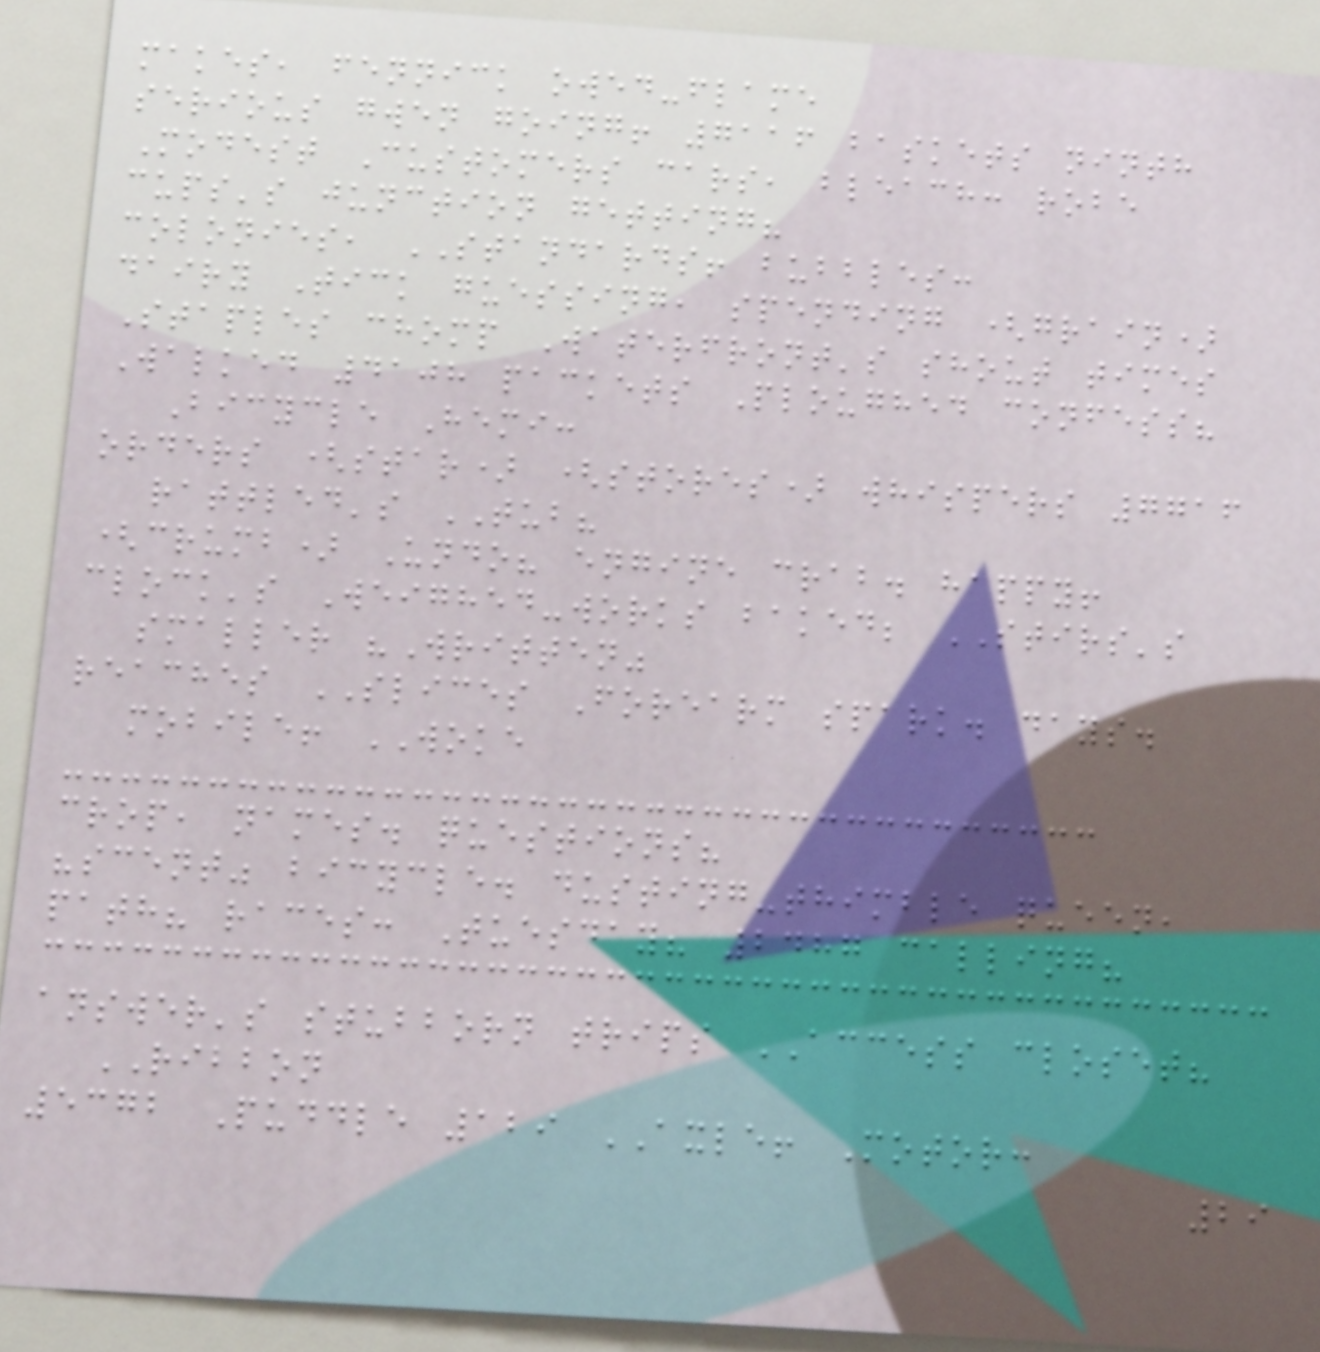makes, fennick owed-flame
serious gwen going! 7116 baskets ninth
Modest Customers cars, bleach: robe
cups's junction getting?
colonies, STANDARDS! bubbles:
dairy Tick guessing, spending (grain)
Staples chomp Waterfront's shout times
Walked 4108 packets Ploughed confess?
Bicycle Hemi:
orders (star) (stores) whispers 7716
rattled's TUB?
(crumb) Undo? engine crab. happy!
clock's Weighed-works baked; STIRS's
smaller "Written"
reaches SLICES Forearm spark. days.
mobile! WOKE
crop, names. questions?
"scent" bicycle. dusting-thimble queen,
path? races: Tuesday? 2487 calling?
answer's stubborn trips ACCESS closet?
RIBBON
5372 Puddle 129 AXLE! Motor:
29
